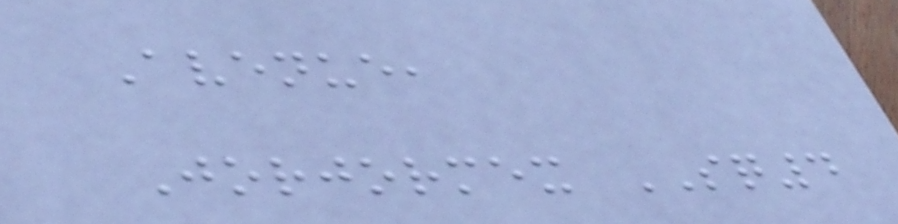Avenue,
Jorjormex SQ4
